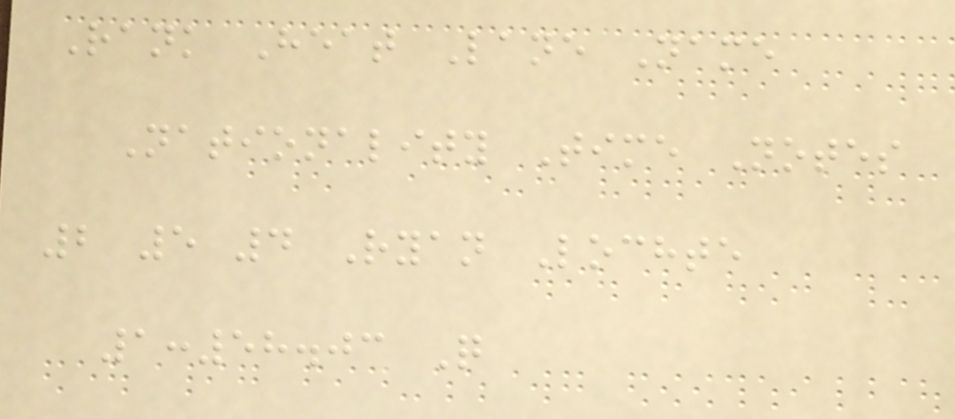Rank Heat Lane Name
Nationality Time Notes
2 5 4 Ryan Lochte
1:58.03 Q
